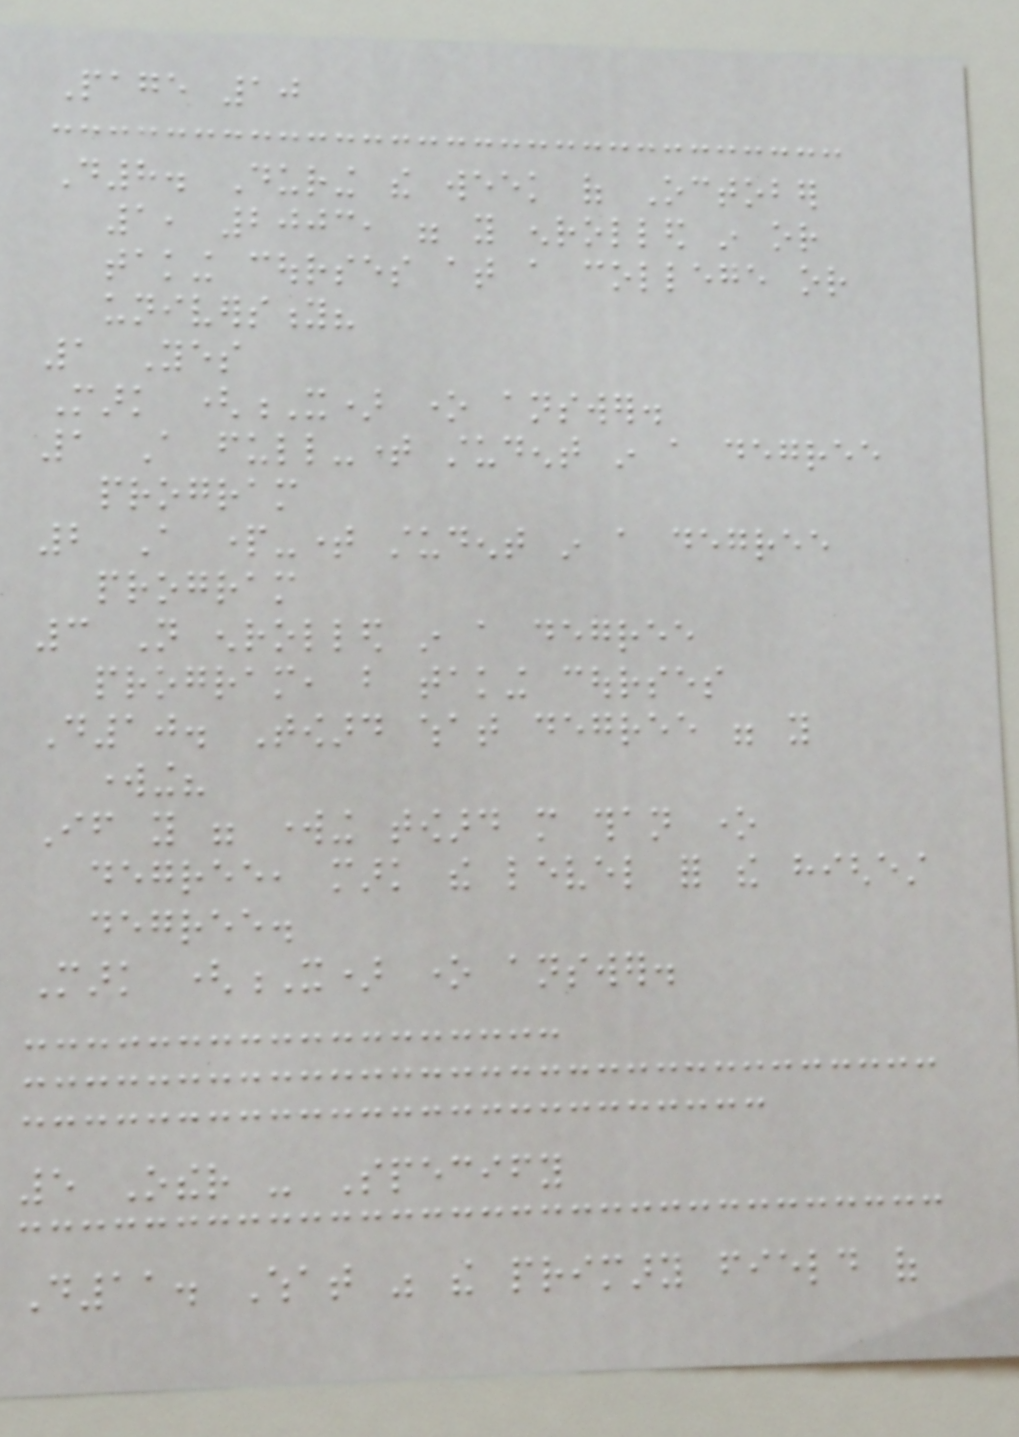Page 10
D8. During the week of October
1, 2003, were you enrolled in or
taking courses at a college or
university?
1 Yes
Mark (X) one answer.
1 A full-time student in a degree
program
2 A part-time student in a degree
program
3 Not enrolled in a degree
program, but taking courses
D10. Toward what degree were you
working?
If you were working toward more than one
degree, mark the level for the highest
degree.
Mark (X) one answer.
5 Other - Specify
D11. What was the primary field of
